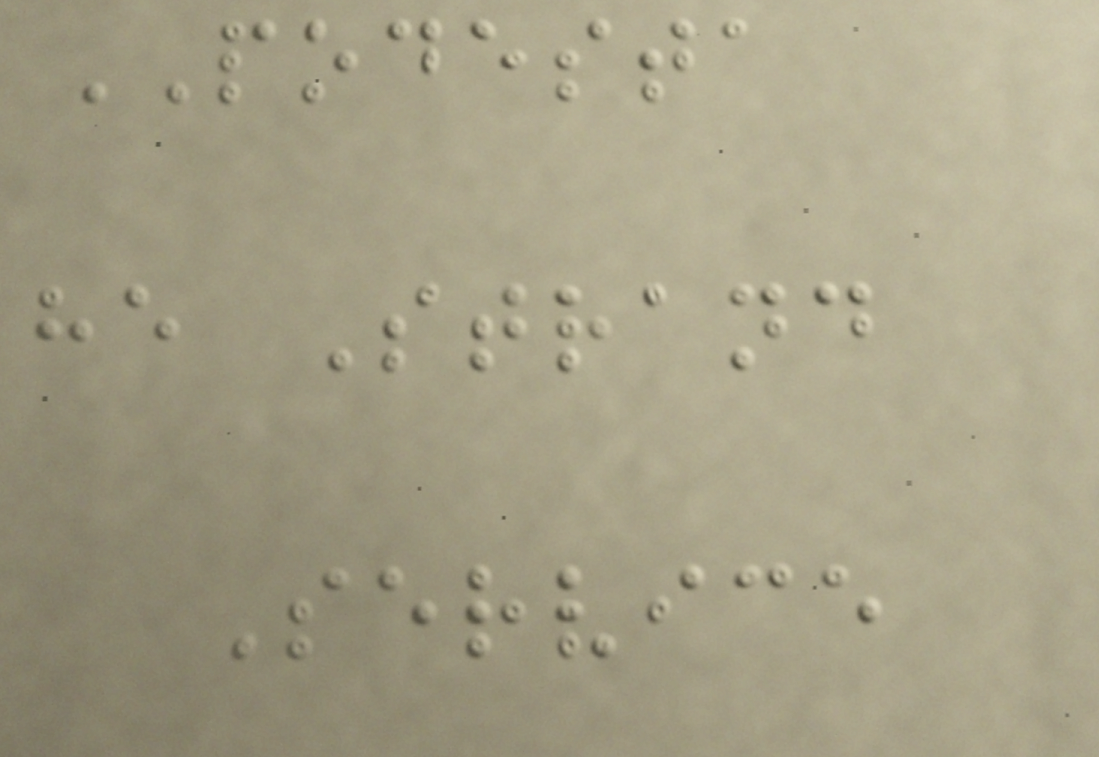PODESTA
he Strand
Service
